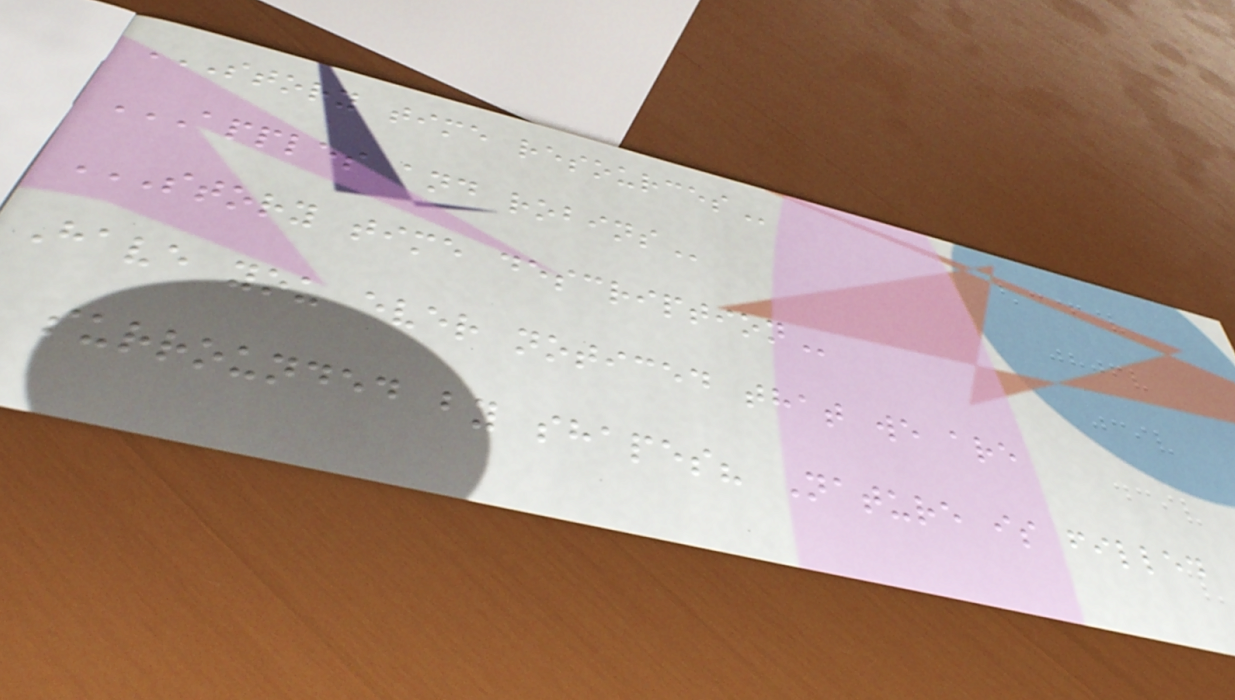STORY TIME RESOURCES
APPLES AND ROBINS
STORY TIME DESCRIPTION
Have you ever noticed that we are
surrounded by shapes? Nature is filled
